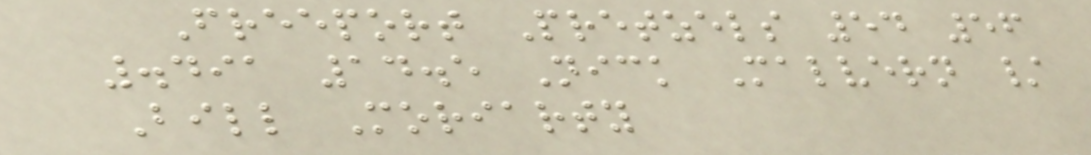Freeport Pretzels 54 56
.491 14.5 Nick Malvern /
Bill Moriarty
